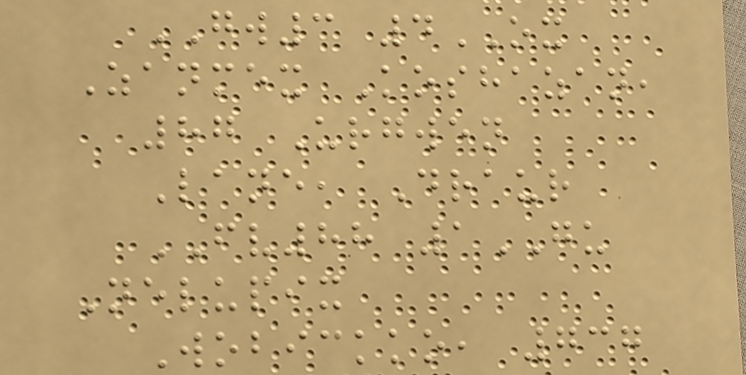GW3 4OX
Zanmex Koshazan,
87 Urgwen
Lane, Draur
FV88 1GU
Nelupix
Wobickko, 737
